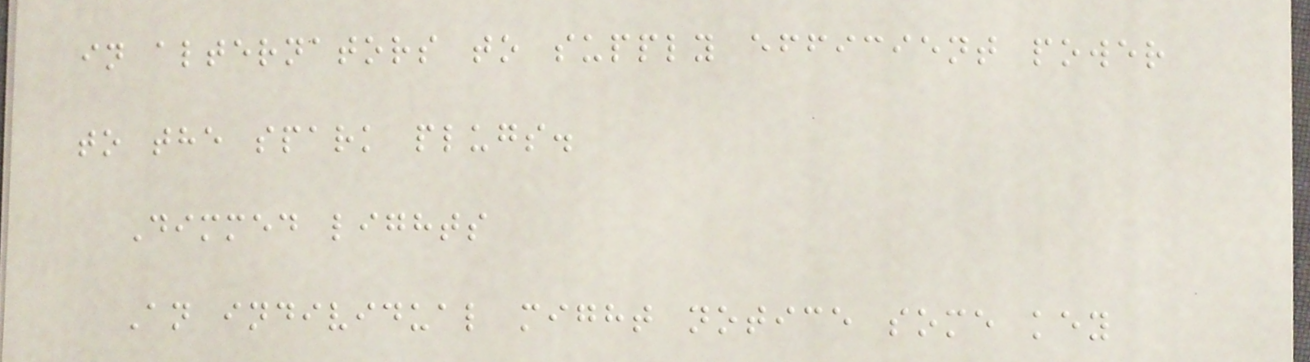in alternators to supply efficient power
to the spark plugs.
Dimmed lights
An individual might notice some key
